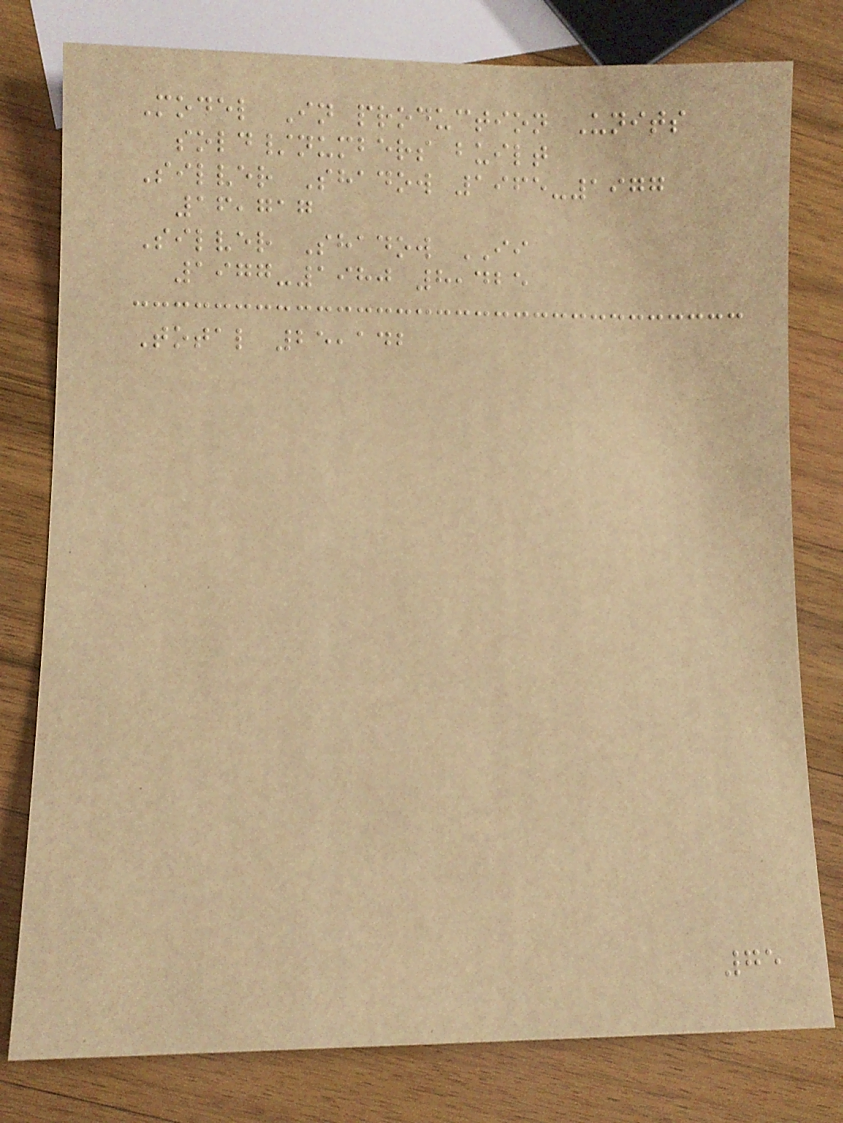Model In production Units
sold/numbers built
Silver Shadow 1965-1977
16,717
Silver Shadow II
1977-1980 8,425
Total 25,142
75
